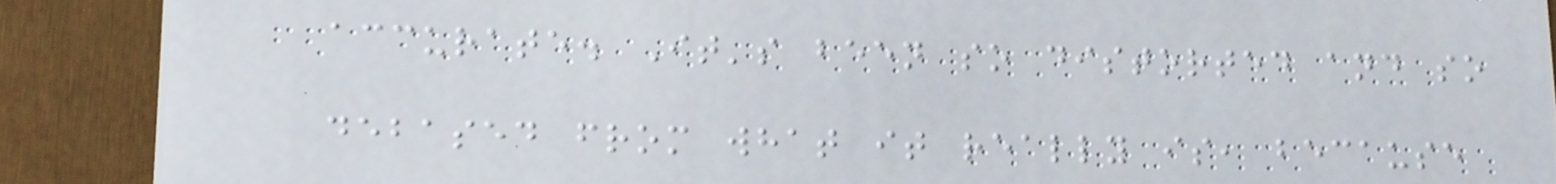accurate. It's been so distorted and so
debased from what it really is, because
